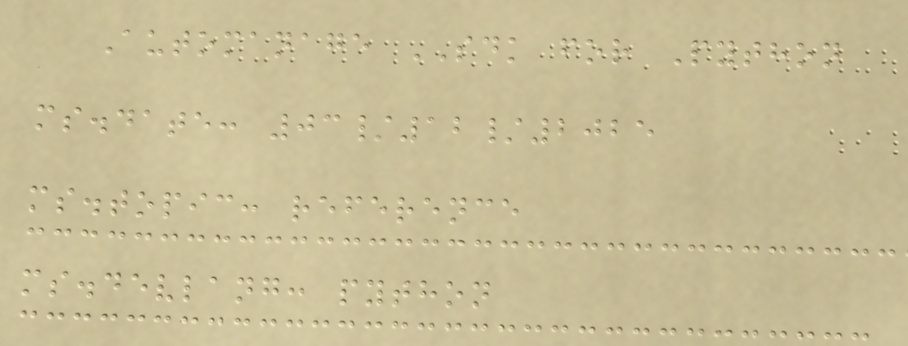Automanage SDK for Python
ms.date: 03/12/2025
ms.topic: reference
ms.devlang: python
